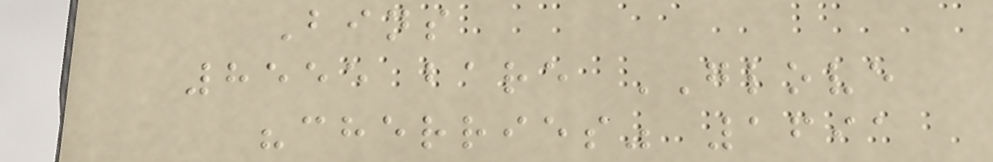Bins
8555 bare GLOVE
"cherries" 1691
